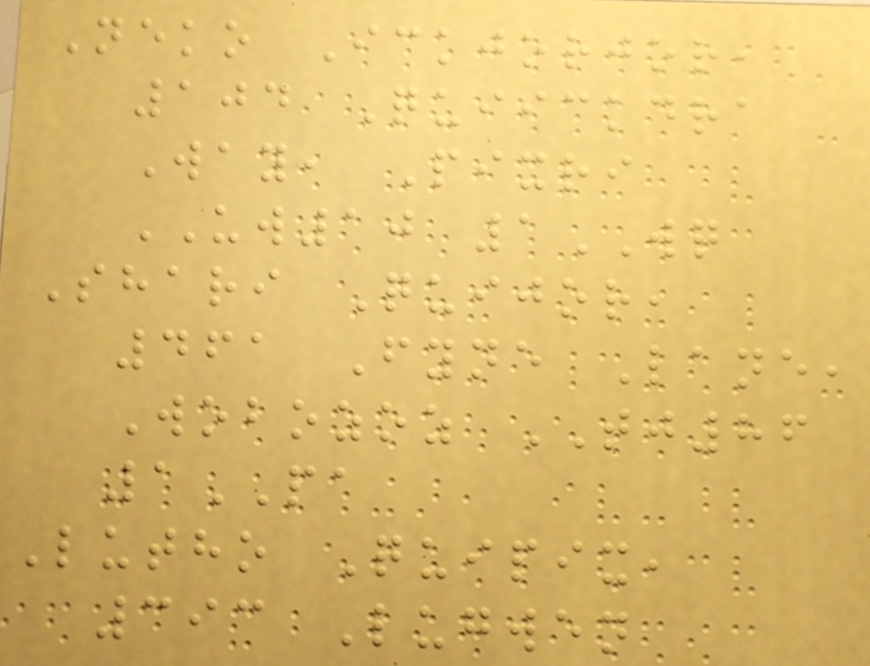Neko Ickjorjor,
104 Quiickdra
Way, Pixri
UW10 1WQ
Shari Quijor,
461 Fyne Lane,
Wobozoz TJ86
1PA
Lutho Quipix,
393 Lugwen
